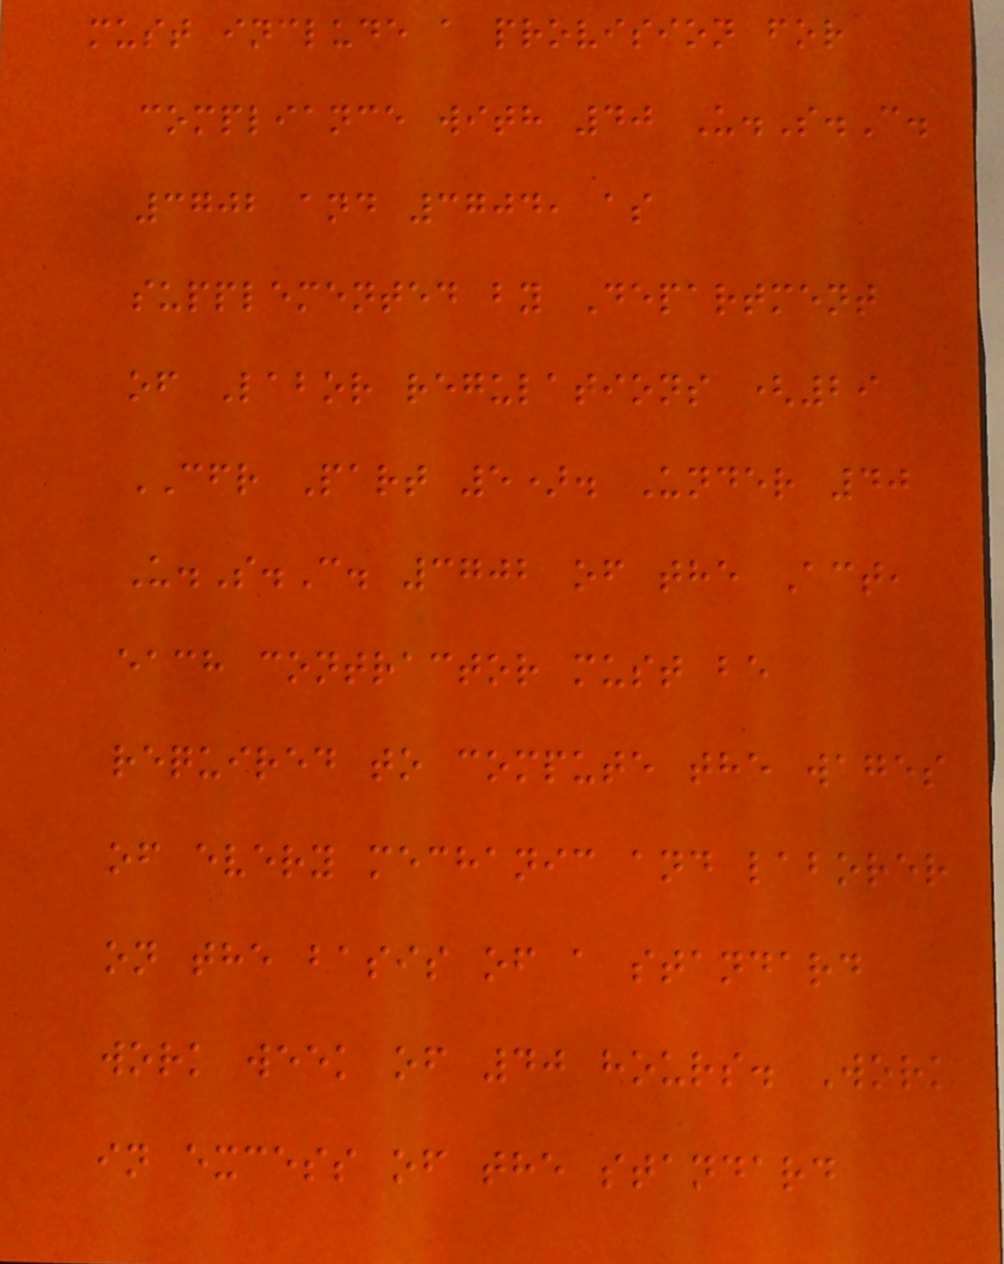must include a provision for
compliance with 40 U.S.C.
3702 and 3704, as
supplemented by Department
of Labor regulations (29
CFR Part 5). Under 40
U.S.C. 3702 of the Act,
each contractor must be
required to compute the wages
of every mechanic and laborer
on the basis of a standard
work week of 40 hours. Work
in excess of the standard
